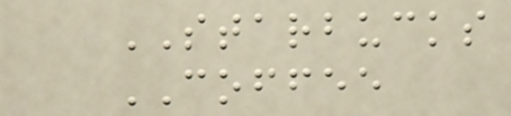STARBUCKS
COFFEE
